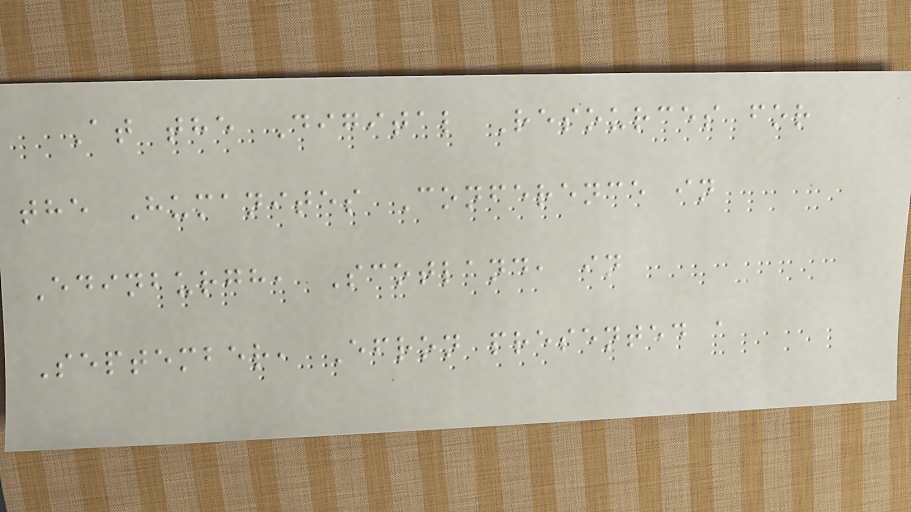At the Digital Resources for
the Humanites Conference in
Edinburgh, Scotland, in
September, Efron presented a
